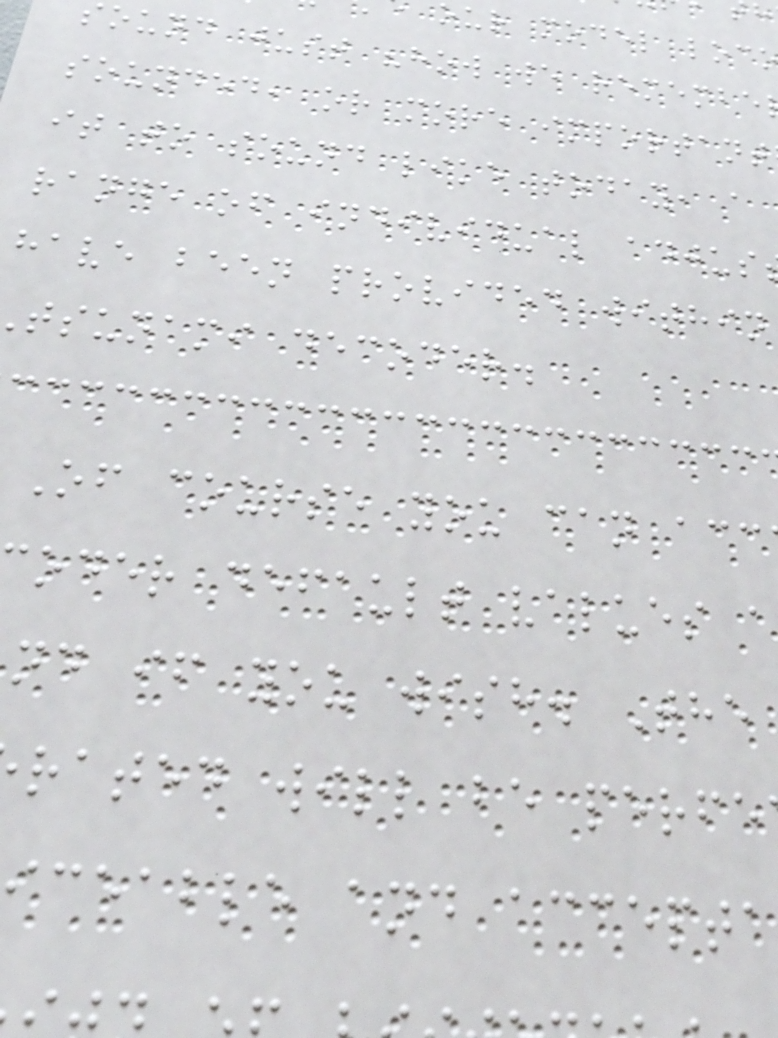our model loc
ound just "how we remembe
sounded, or more important
it to sound like today, a
range of individual adjus
have been provided within
tsunami decoder.
Of course you can acc
oder default values a
nd if you wish. The
rated will be perfe
ceable and accepta
